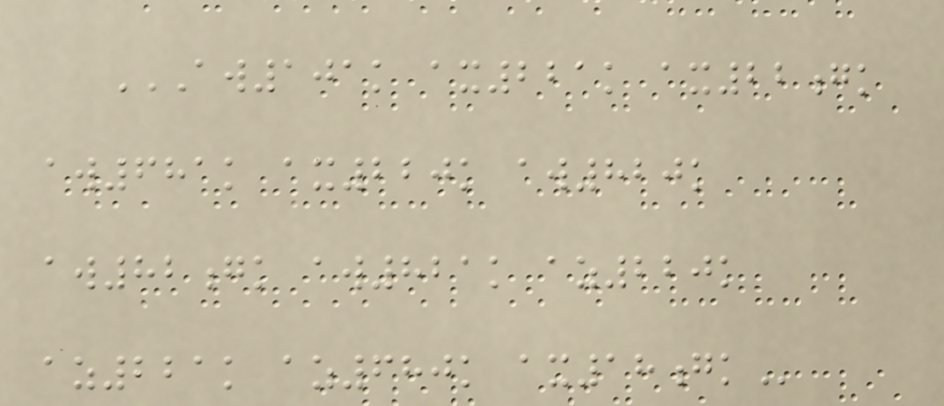AW101K AX221K AX22GK
AW681K AX220K AW820K
AW82GK AW821K AZ220K
AZ221K AZ680K AX18GK
